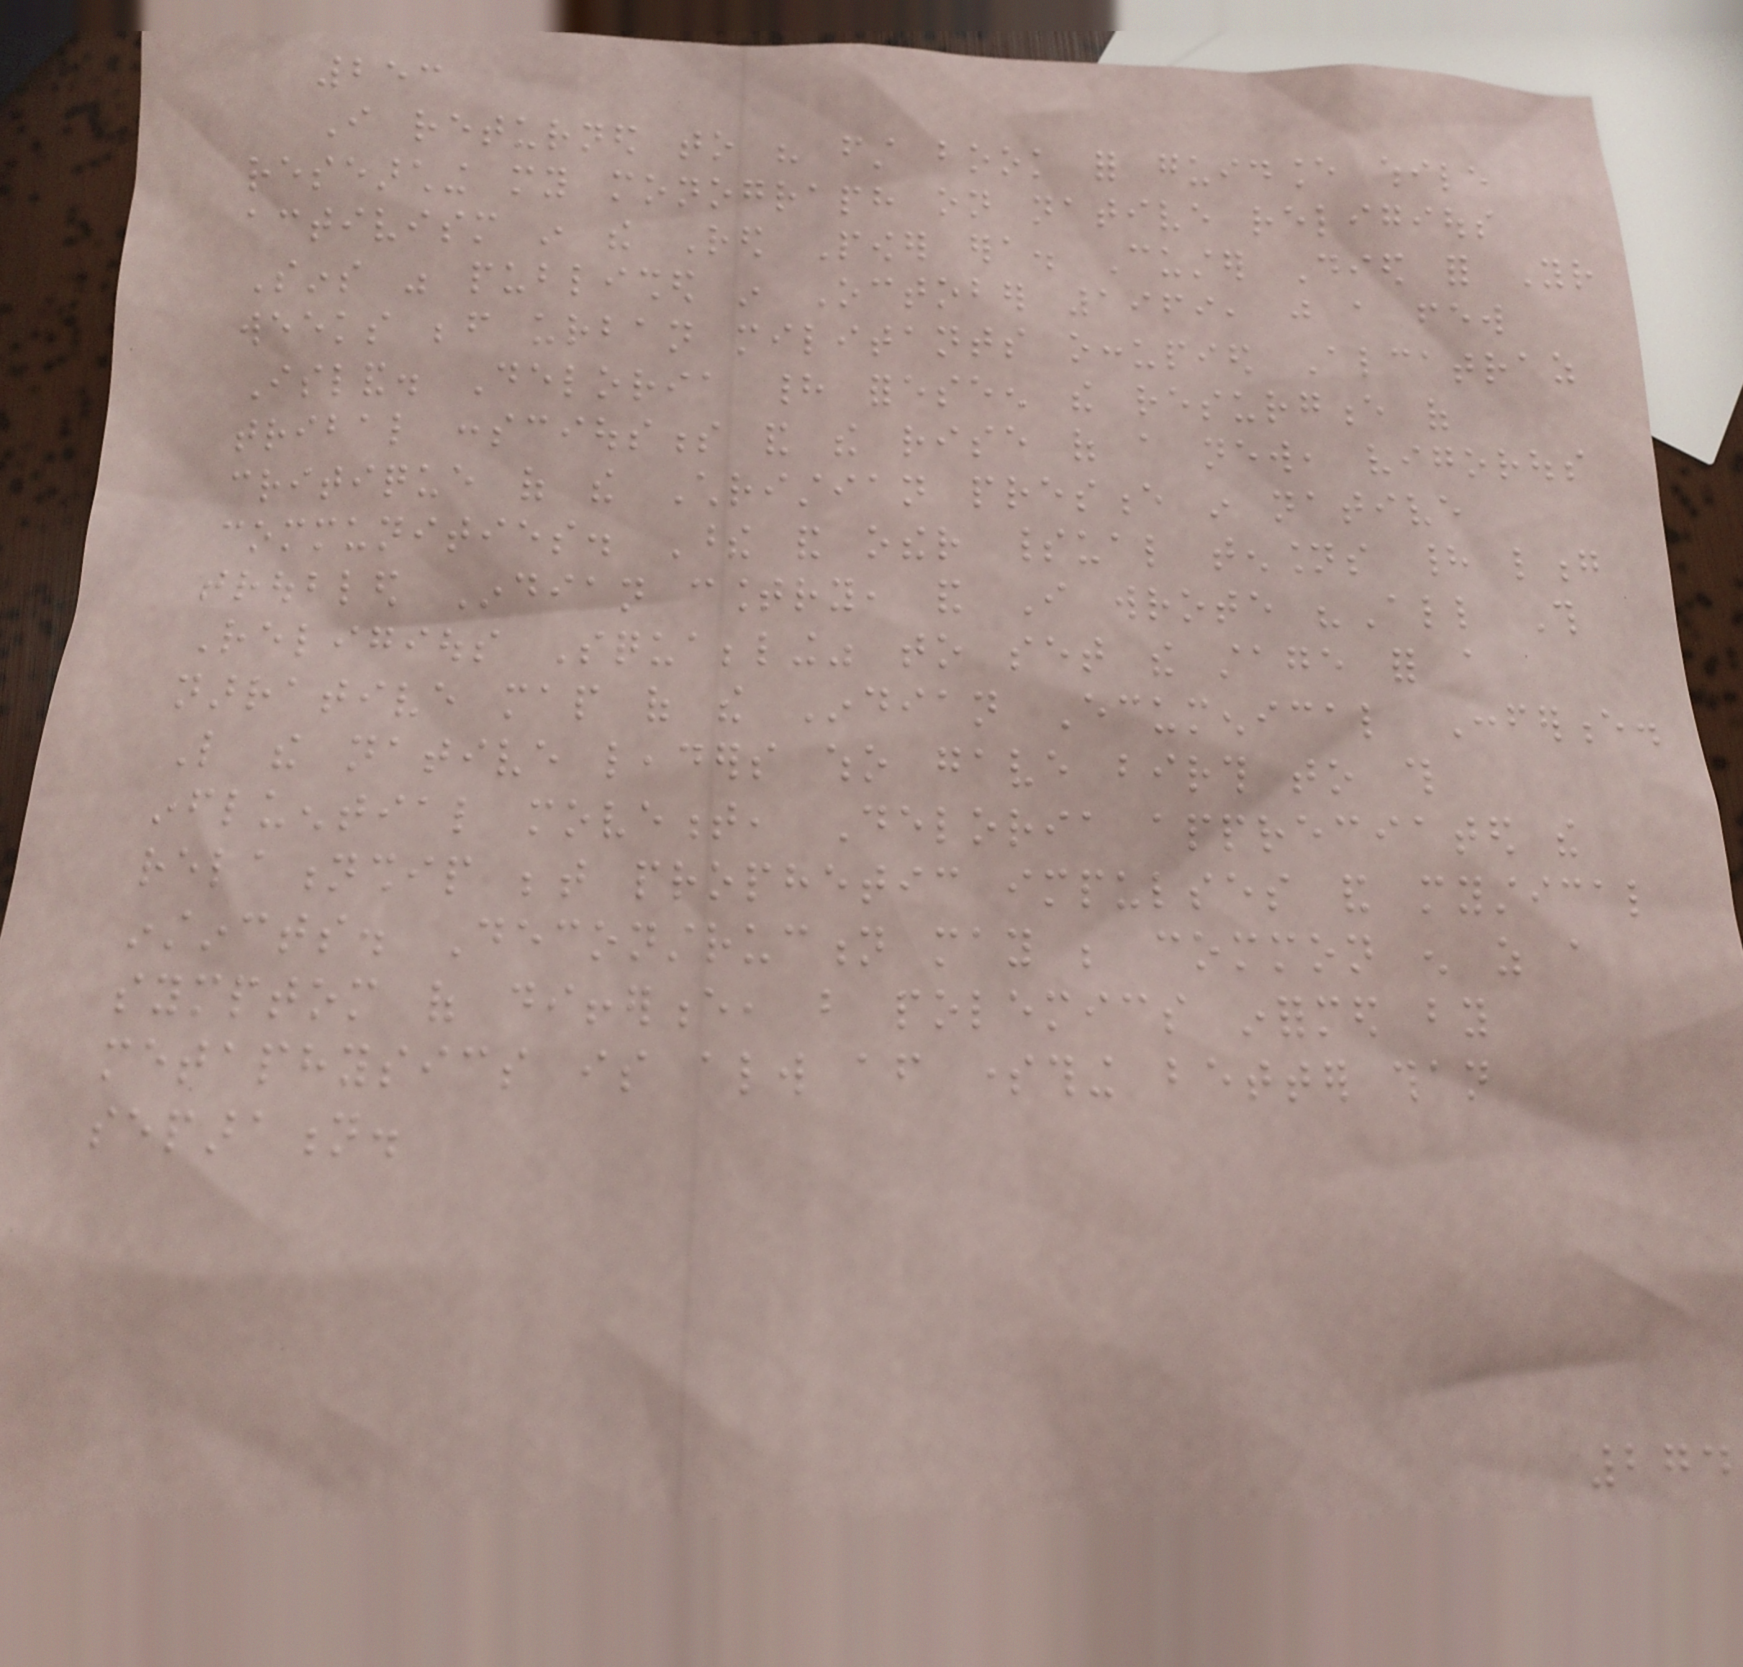253
I returned to his first book for guidance while
researching my monograph on native religious
activism in the Red Power era. Custer Died for Your
Sins was published in October 1969, just a few
weeks before urban militants occupied Alcatraz
Island. Deloria had foreseen the resurgence of
tribal consciousness and the rise of a new, vigorous
critique of the Christian presence in native
communities. These and other spiritual tensions had long
troubled Indian country, and I wrote "All This
Religious Squabbling" to set the stage for a
narrative map of the Indian Ecumenical Conference.
Like the native leaders who gave birth to this
influential movement, Deloria appreciated the
relationship between prophetic impulses and mystical
instincts. Deconstruction may be common enough as a
symptom of difference, but polemics informed by
metaphysics is always after something better than
separation.
274
